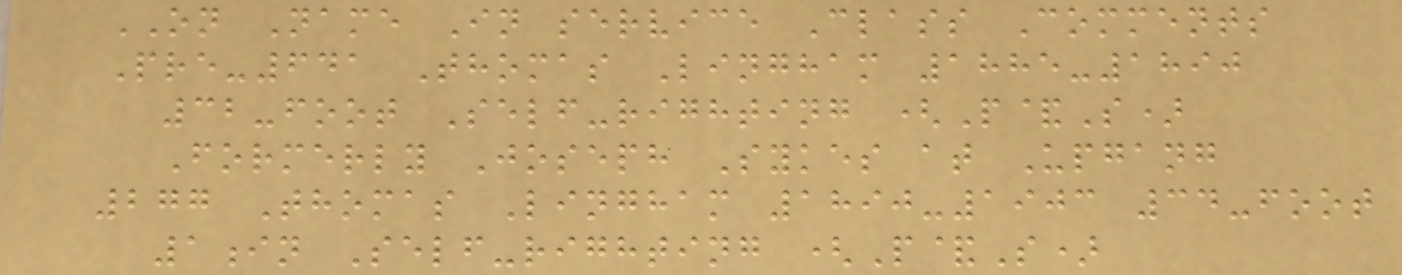ON Name In service Class Comments
Pre-641 Thomas Lingham 1885-1890
32-foot Self-righting (P&S)
Formerly Joseph Sykes at Upgang
277 Thomas Lingham 1890-1903 34-foot
1in Self-righting (P&S)
